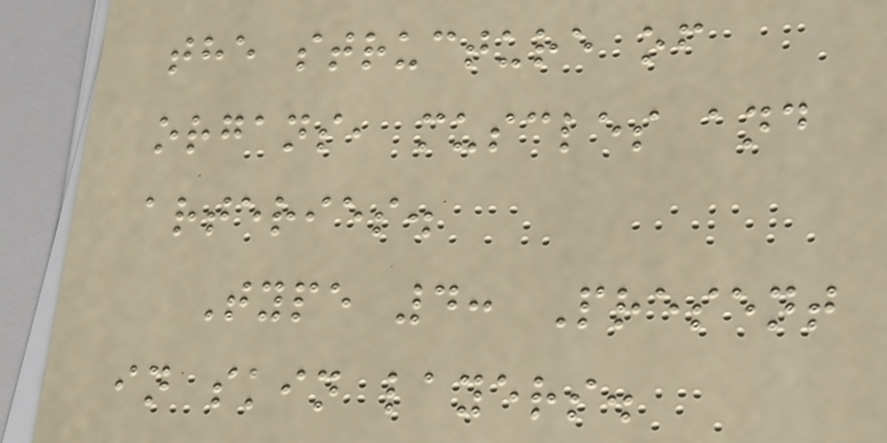the structure of
organs, muscles and
arteries.
Type 4: Present
in skin layers.
